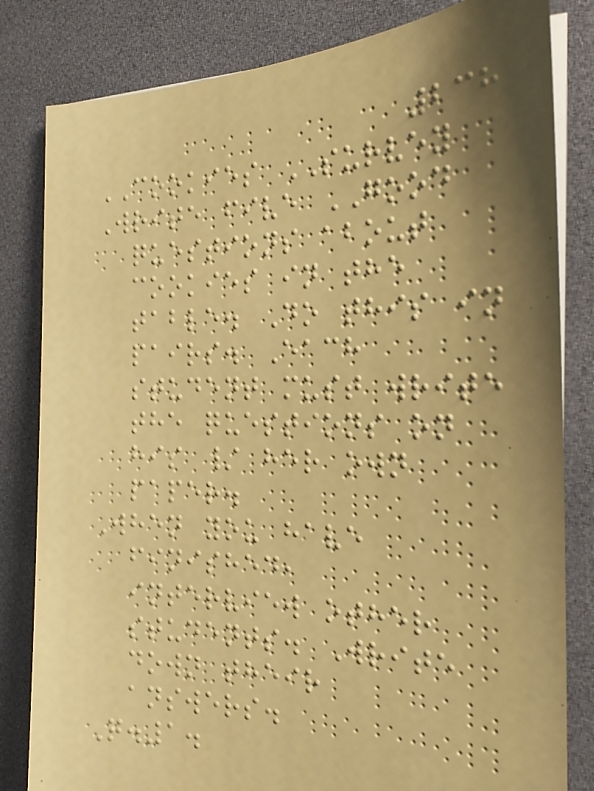238
COOKIES SURVEY
Write five GOOD
questions about
cookies in the
table. Do this in
pairs. Each
student must write
the questions on
his / her own
paper.
When you have
finished,
interview other
students. Write
down their
answers.
Q.1.
